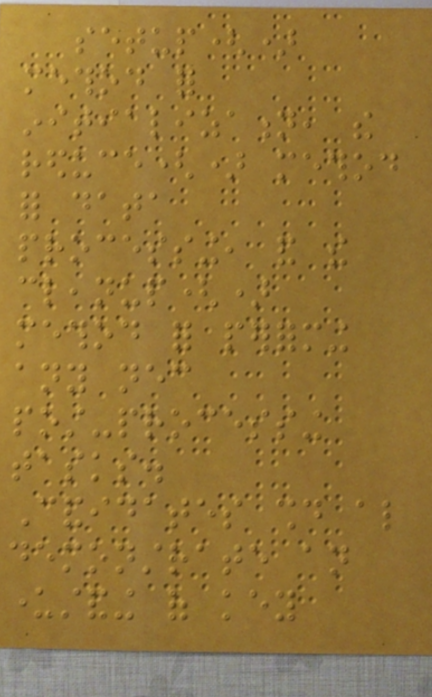setup()
method for
initialization, the
reduce() method
for data
processing, and the
cleanup()
method for performing
any necessary
post-processing
tasks.
Candidates should also
demonstrate an
understanding of key
